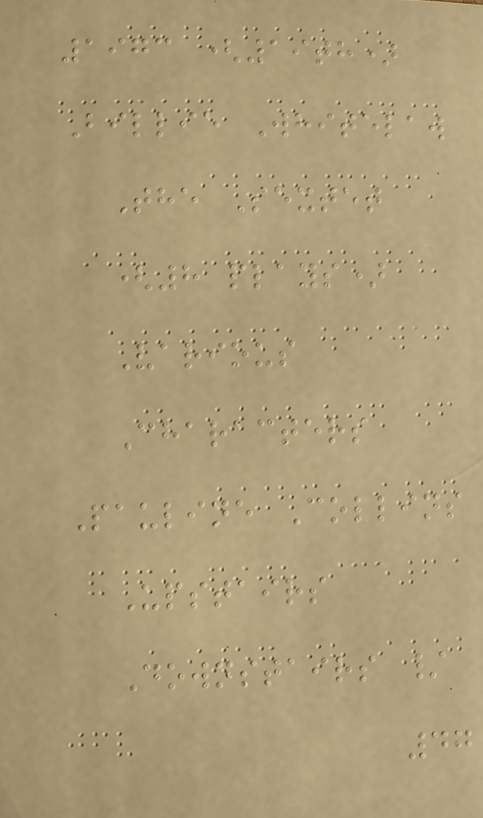1973 (19th)
Billie Whitelaw
The Sextet
(8 plays)
Various
Characters
Pauline Collins
Upstairs
Downstairs /
47
